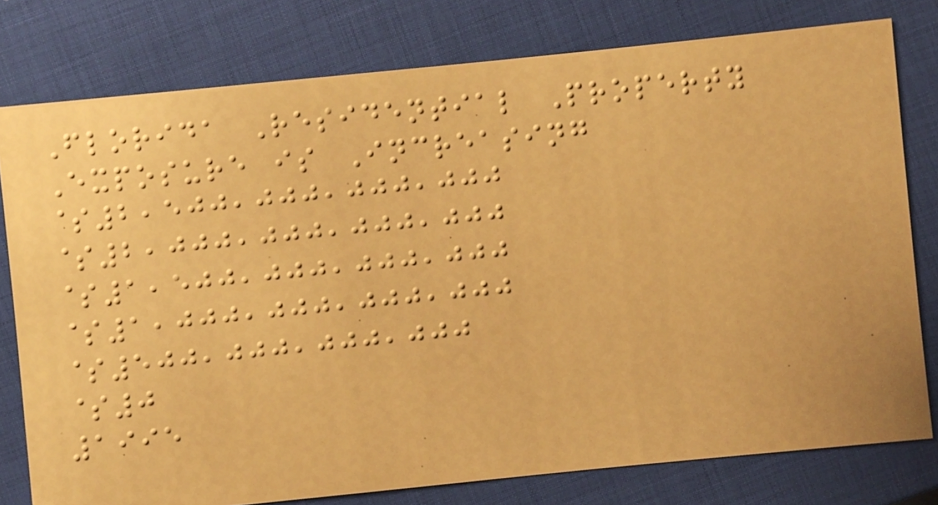Florida Residential Property
Exposure is Increasing
$2,500,000,000,000
$2,000,000,000,000
$1,500,000,000,000
$1,000,000,000,000
$500,000,000,000
$0
1995
